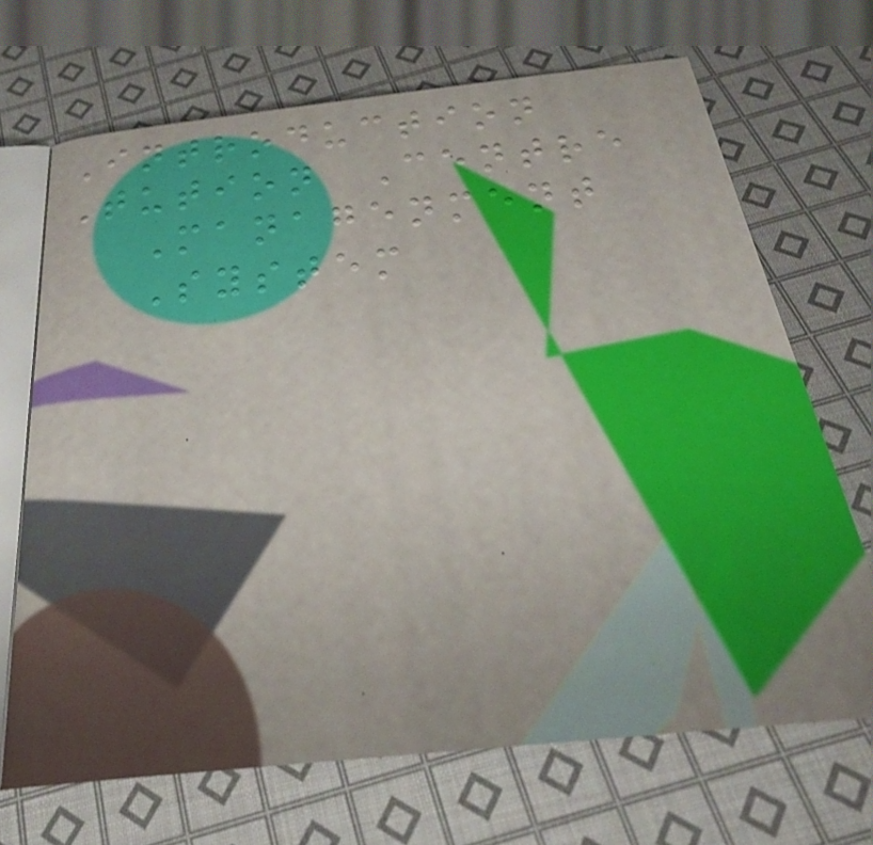Introduction
Tution Centre
Managenment
System
